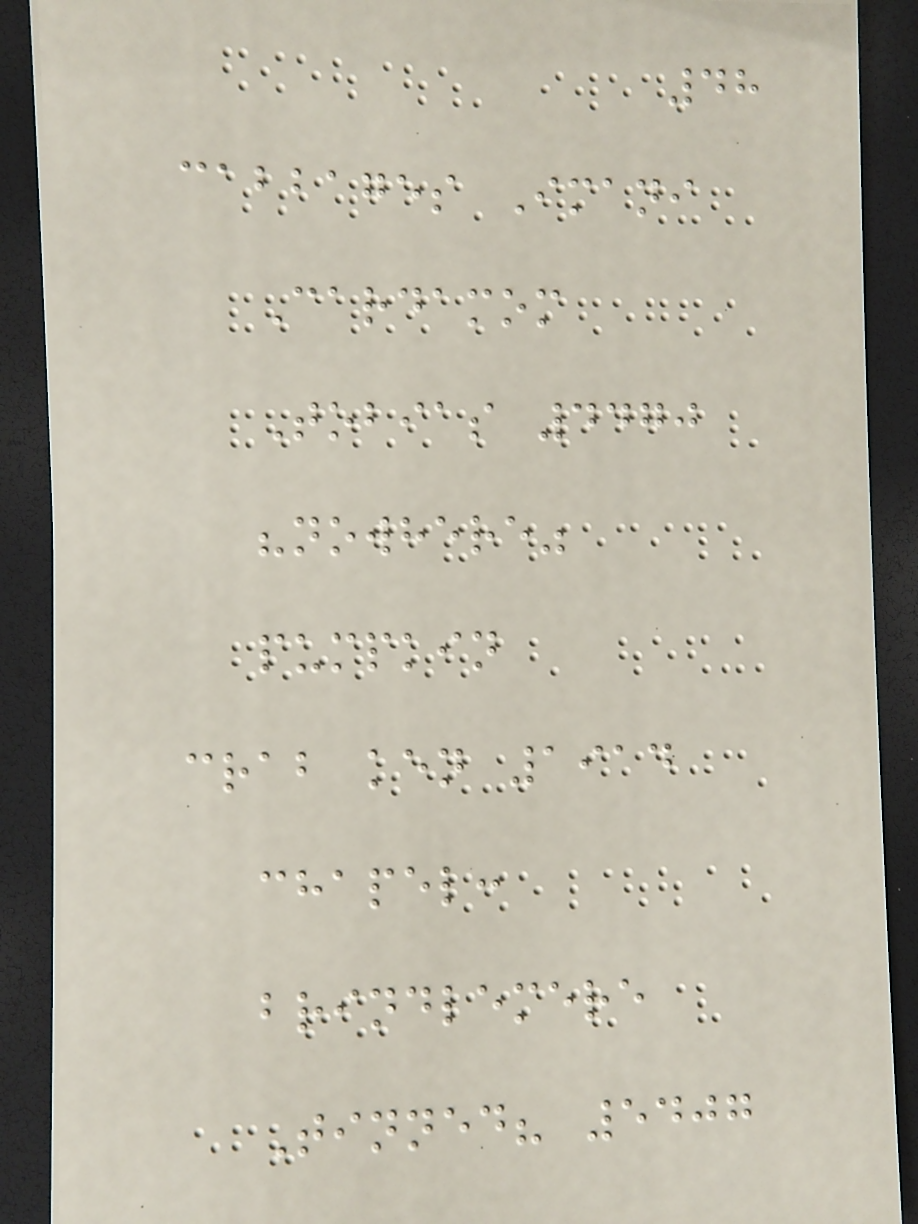48
cabbages Imani
Cardamom
Tobias 4470
"nowhere"
pumpkin
crab ken 1914
chapel:
brindlemere
Tinned? 5407
